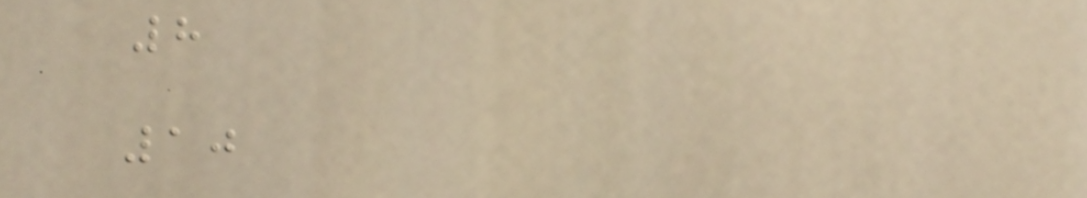8
10
